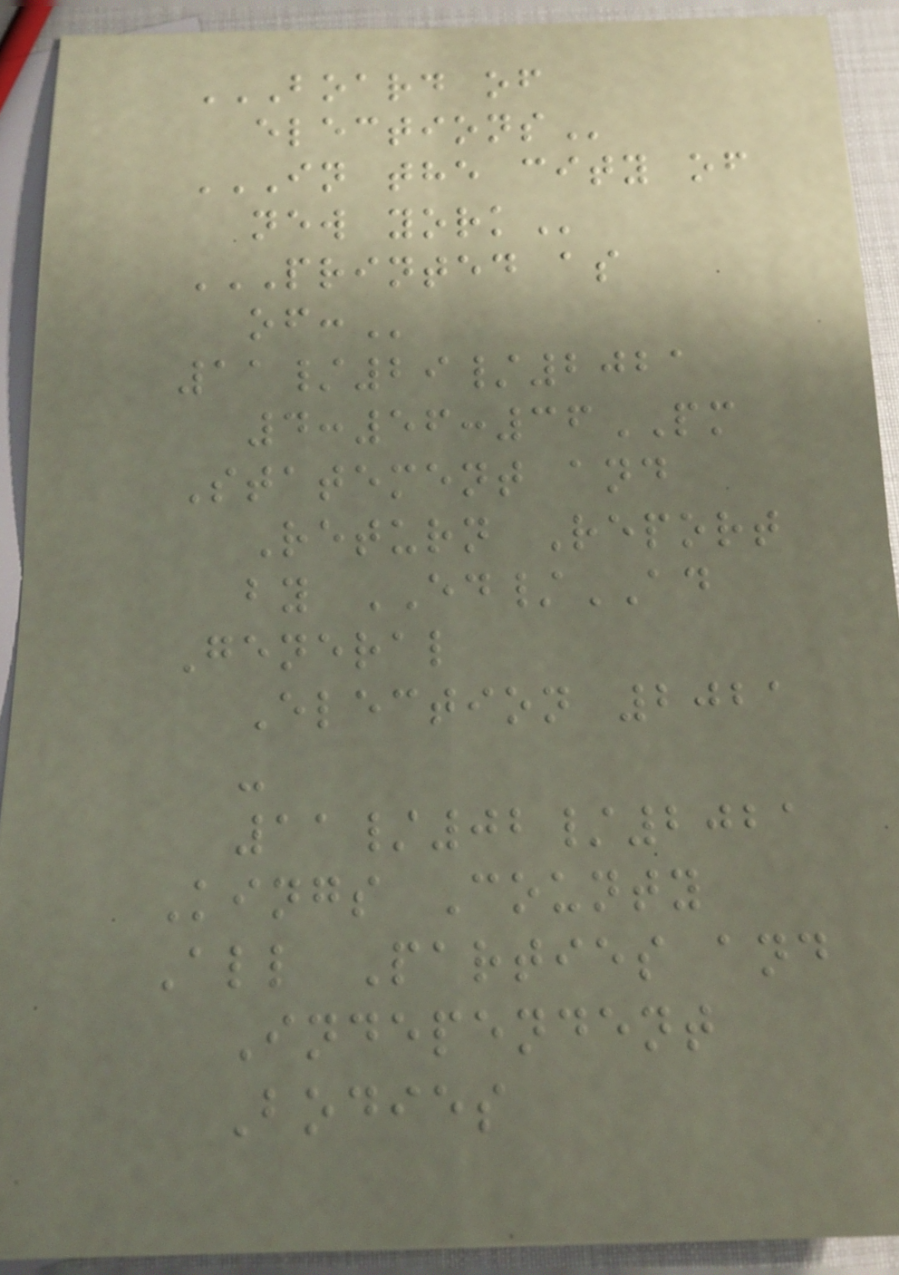BOARD OF
ELECTIONS
IN THE CITY OF
NEW YORK
PRINTED AS
OF:
11/29/2021
4:56:36PM
Statement and
Return Report
by ED/AD
General
Election 2021
-
11/02/2021
Kings County
All Parties and
Independent
Bodies
